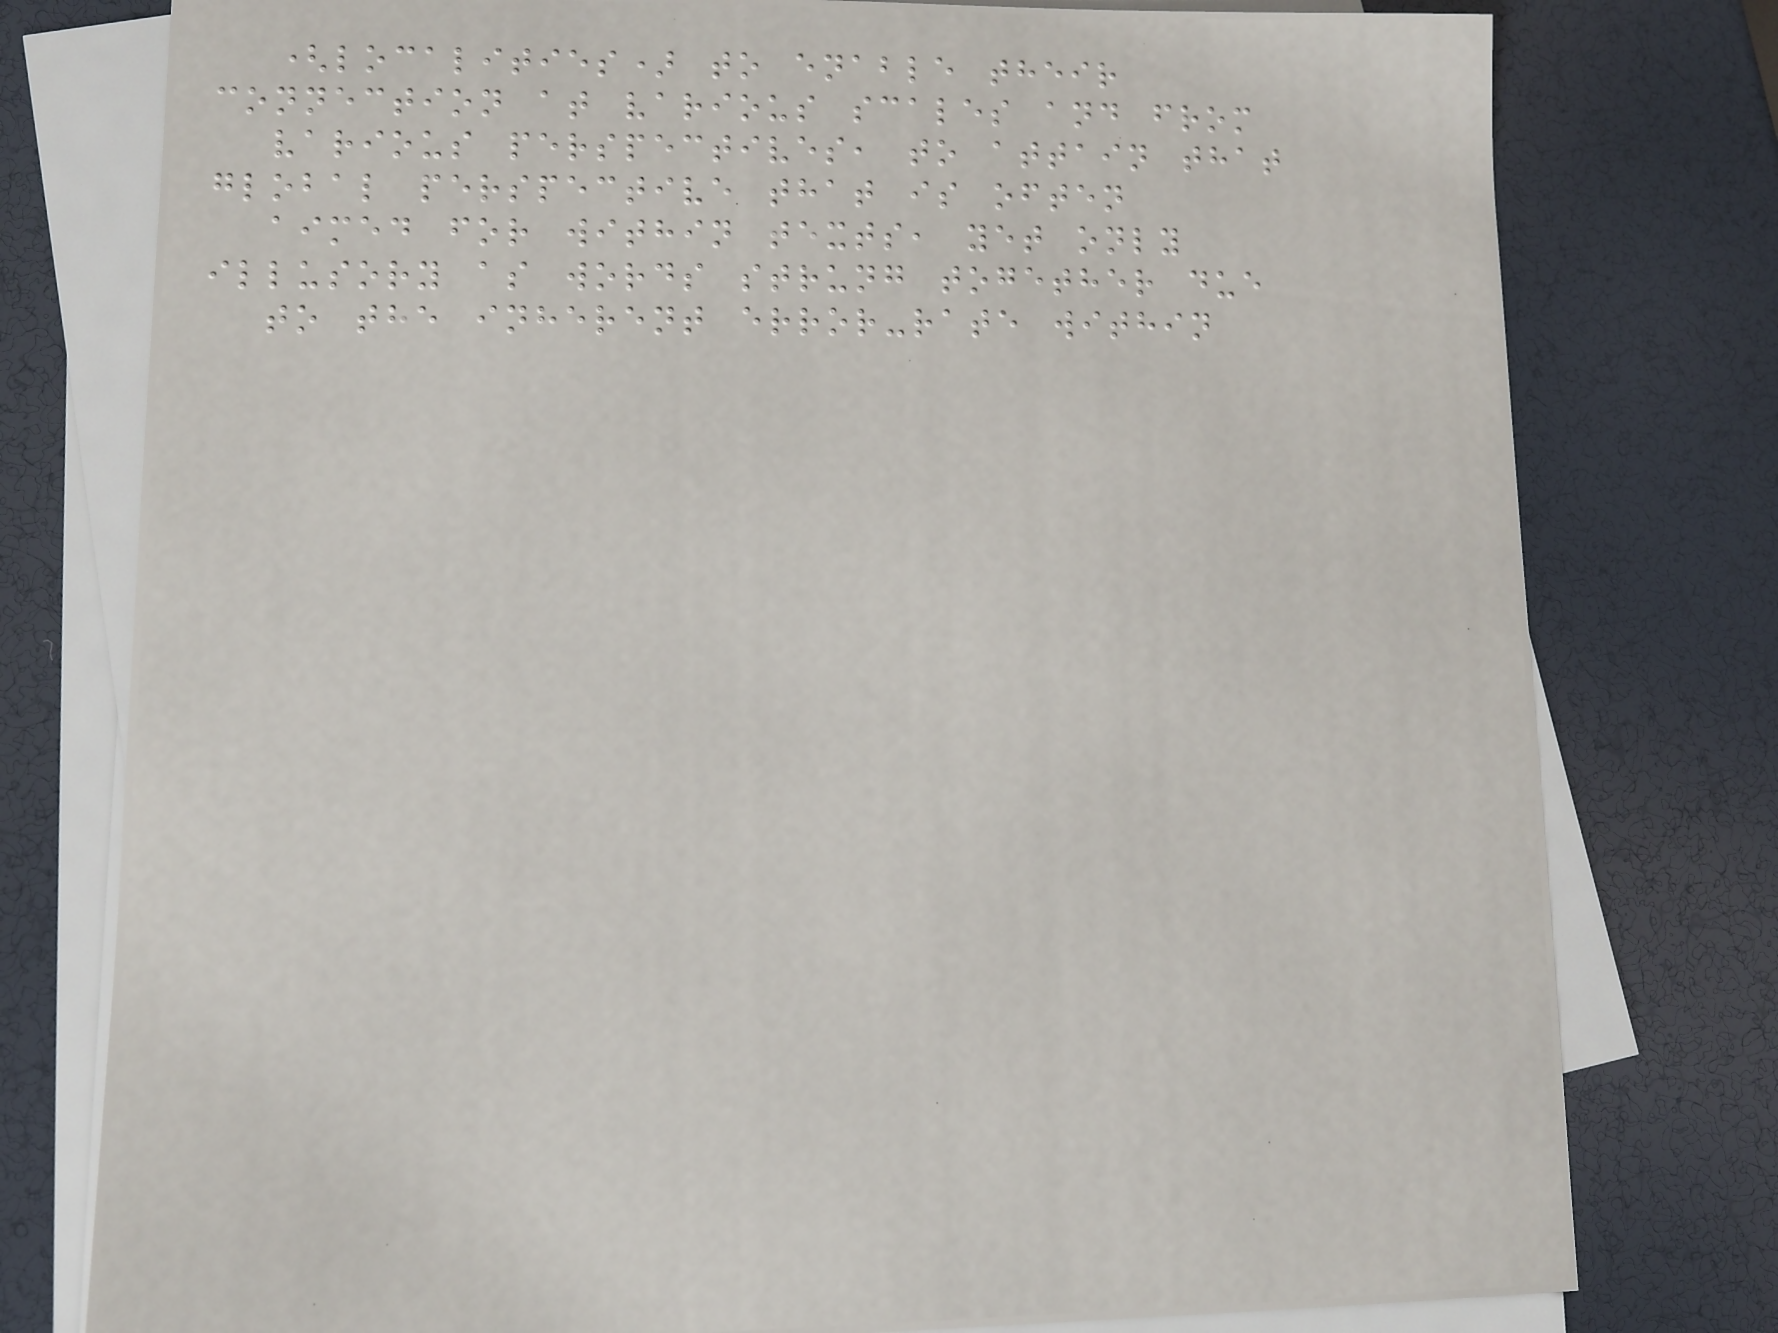(localities) to enable their
connection at various scales and from
various perspectives, to attain that
global perspective that is often
aimed for within texts, yet only
illusory as words strung together due
to the inherent error-rate within
